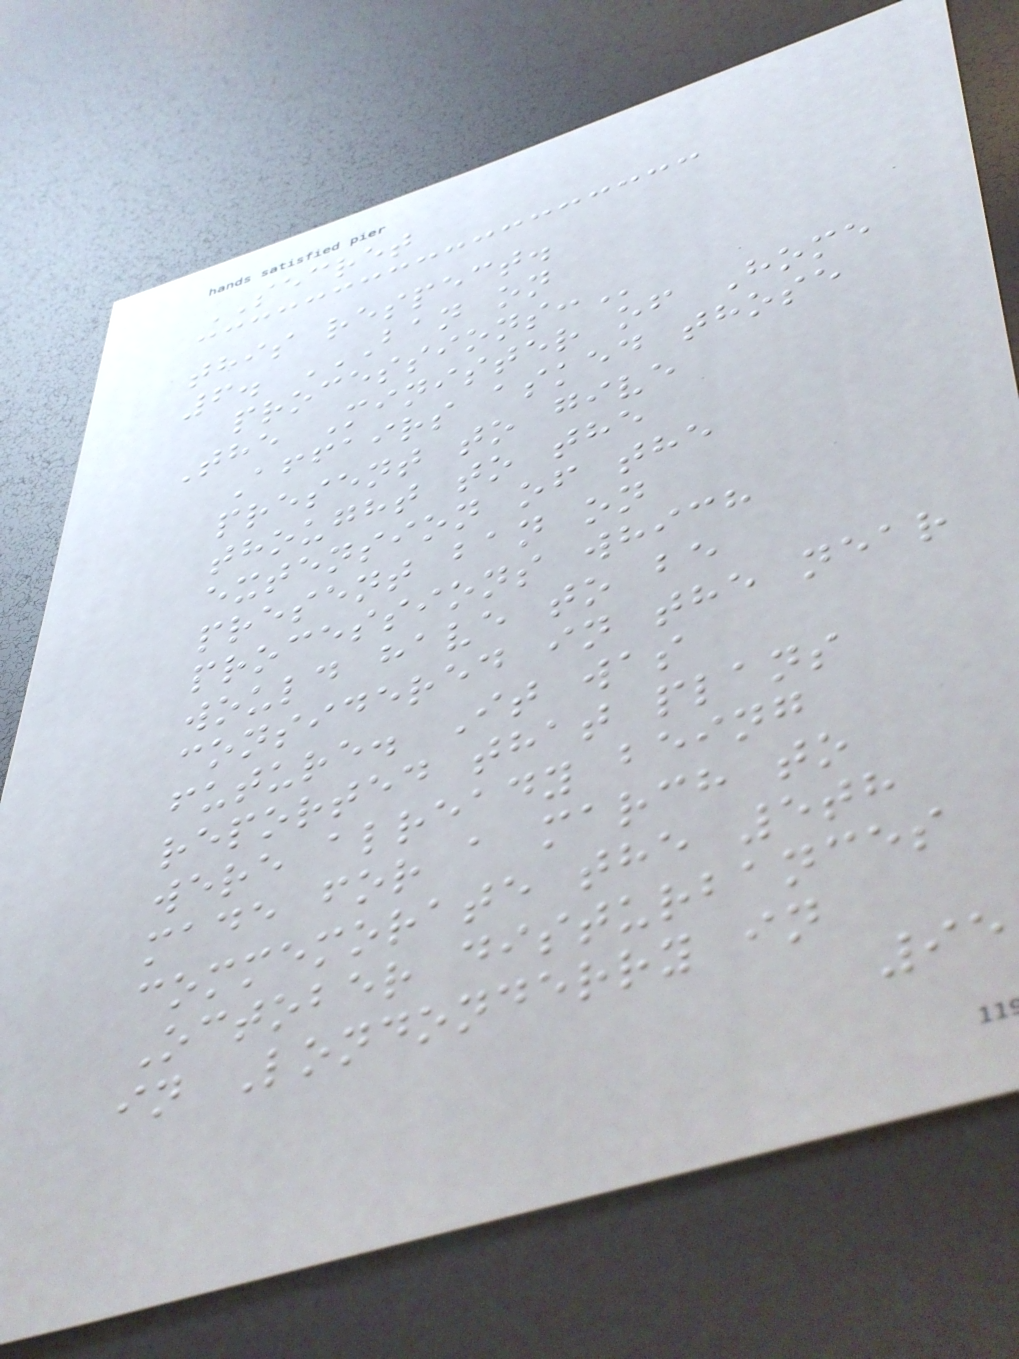SECRET
this respect.
6. BAN ON
PROCESSIONS:
The Minister of Home
Affairs asked those
present to give
thought to the
extension of the
present ban on
processions which
would have to be
considered in the near
future. It was
reported that plans
were already being
made for a march to
commemorate the 5th
October disturbances
in Londonderry in
95
